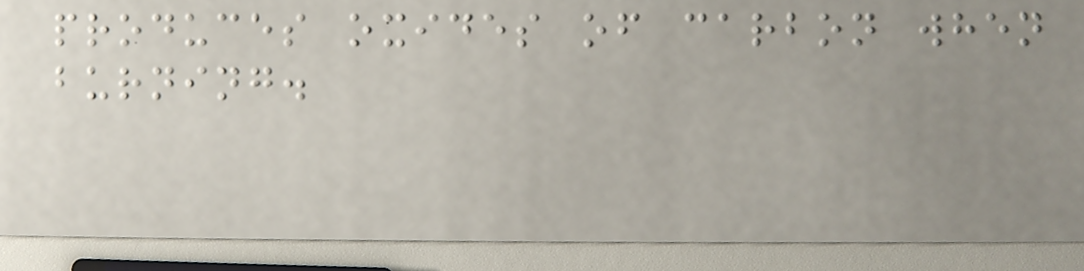produces oxides of carbon when
burning.
